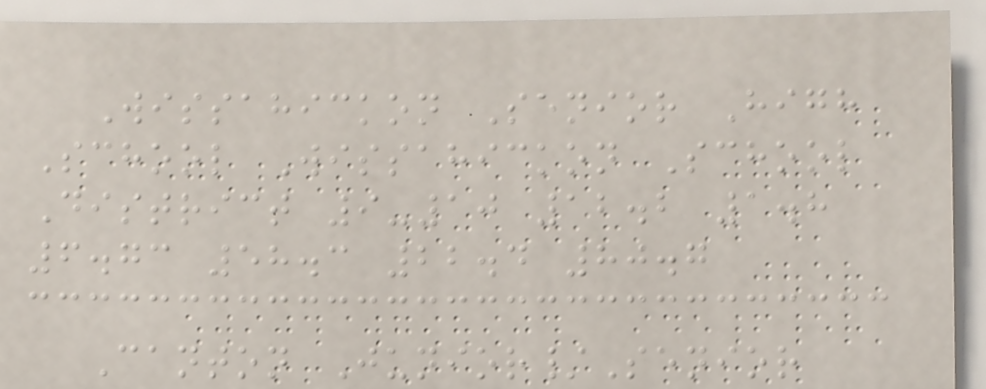Wissahickon Senior High
School Wissahickon School
District 9-10 12.2 1.8
6.73 58.3 22.4 80.7
Canton Junior/Senior
